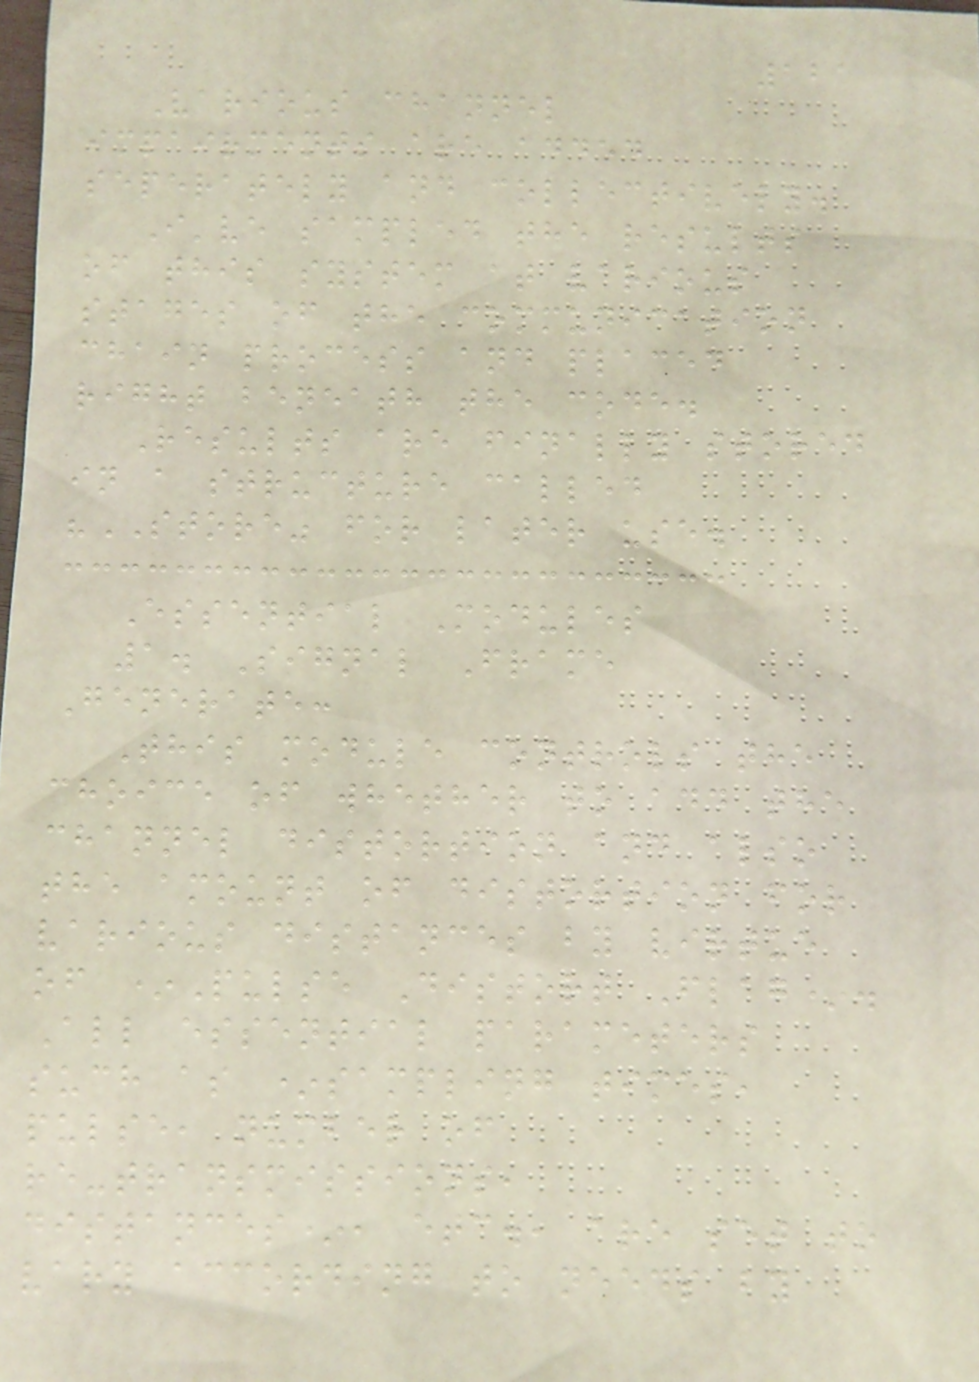121
Various channel
impairments are added
seperately and collectively.
I've sampled the results
of this system at various
stages of the communication
chain process and placed
right beneath the code.
Results are finally stored
in a structure called
"STORE" for later use.
Essential Modules
1. Signal Frame
Generate:
This module controls the
choice of whether to add the
channel distortion and also
the amount of distortion for
various distances by virtue
of *Pulse Distort Flag*.
All essential parameters
such as *sampling times,
pulse, number of
re-transmissions,
distances*, etc., are set to
vary according to needs by
